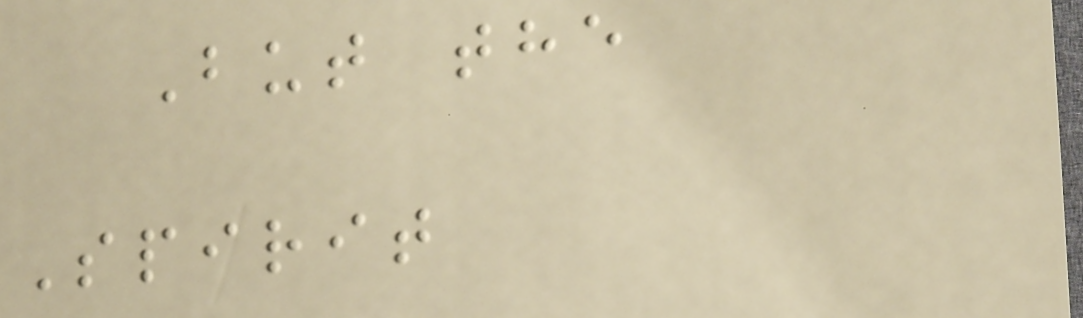But the
Spirit
